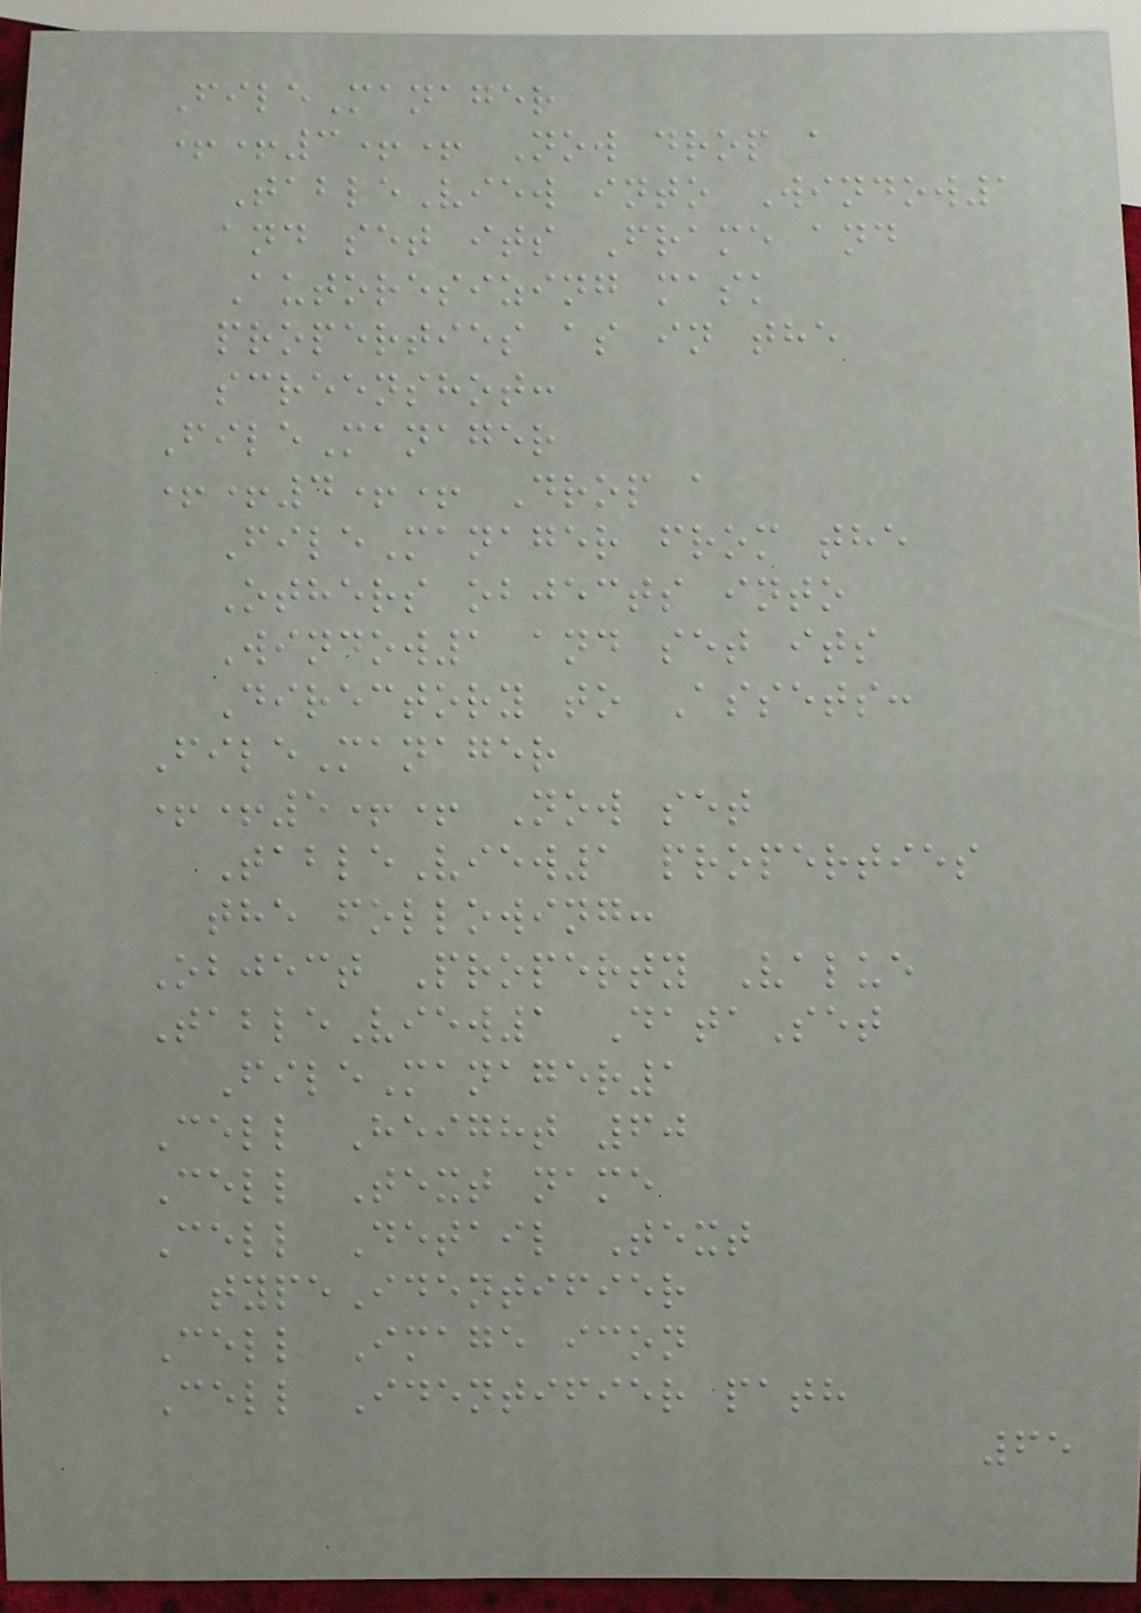FileManager
++3++ Now drop a
TableView into Window1
and set its Frame and
Autoresizing mask
properties as in the
screenshot:
FileManager
++4++ Drop a
FileManager from the
Others objects into
Window1 and set its
Directory to Assets:
FileManager
++5++ Now set
TableView1 properties
the following:
Object Property Value
TableView1 DataSet
FileManager1
Cell Height 60
Cell Text name
Cell Detail Text
typeIdentifier
Cell Image icon
Cell Identifier path
65
